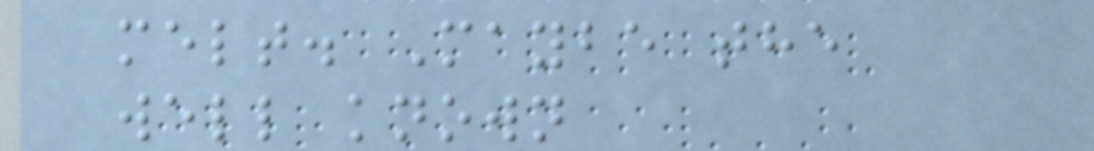melt. Maybe the
well known
